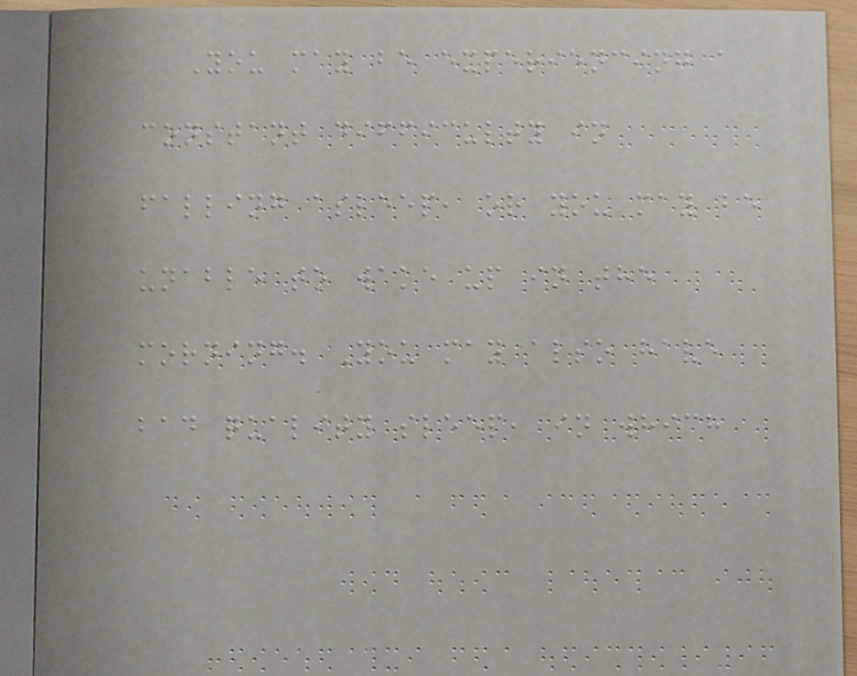You may be experiencing a
constant difficulty in
falling asleep, or you may be
unable to wake up in the
morning. You may also have
bad quality sleep, in which
